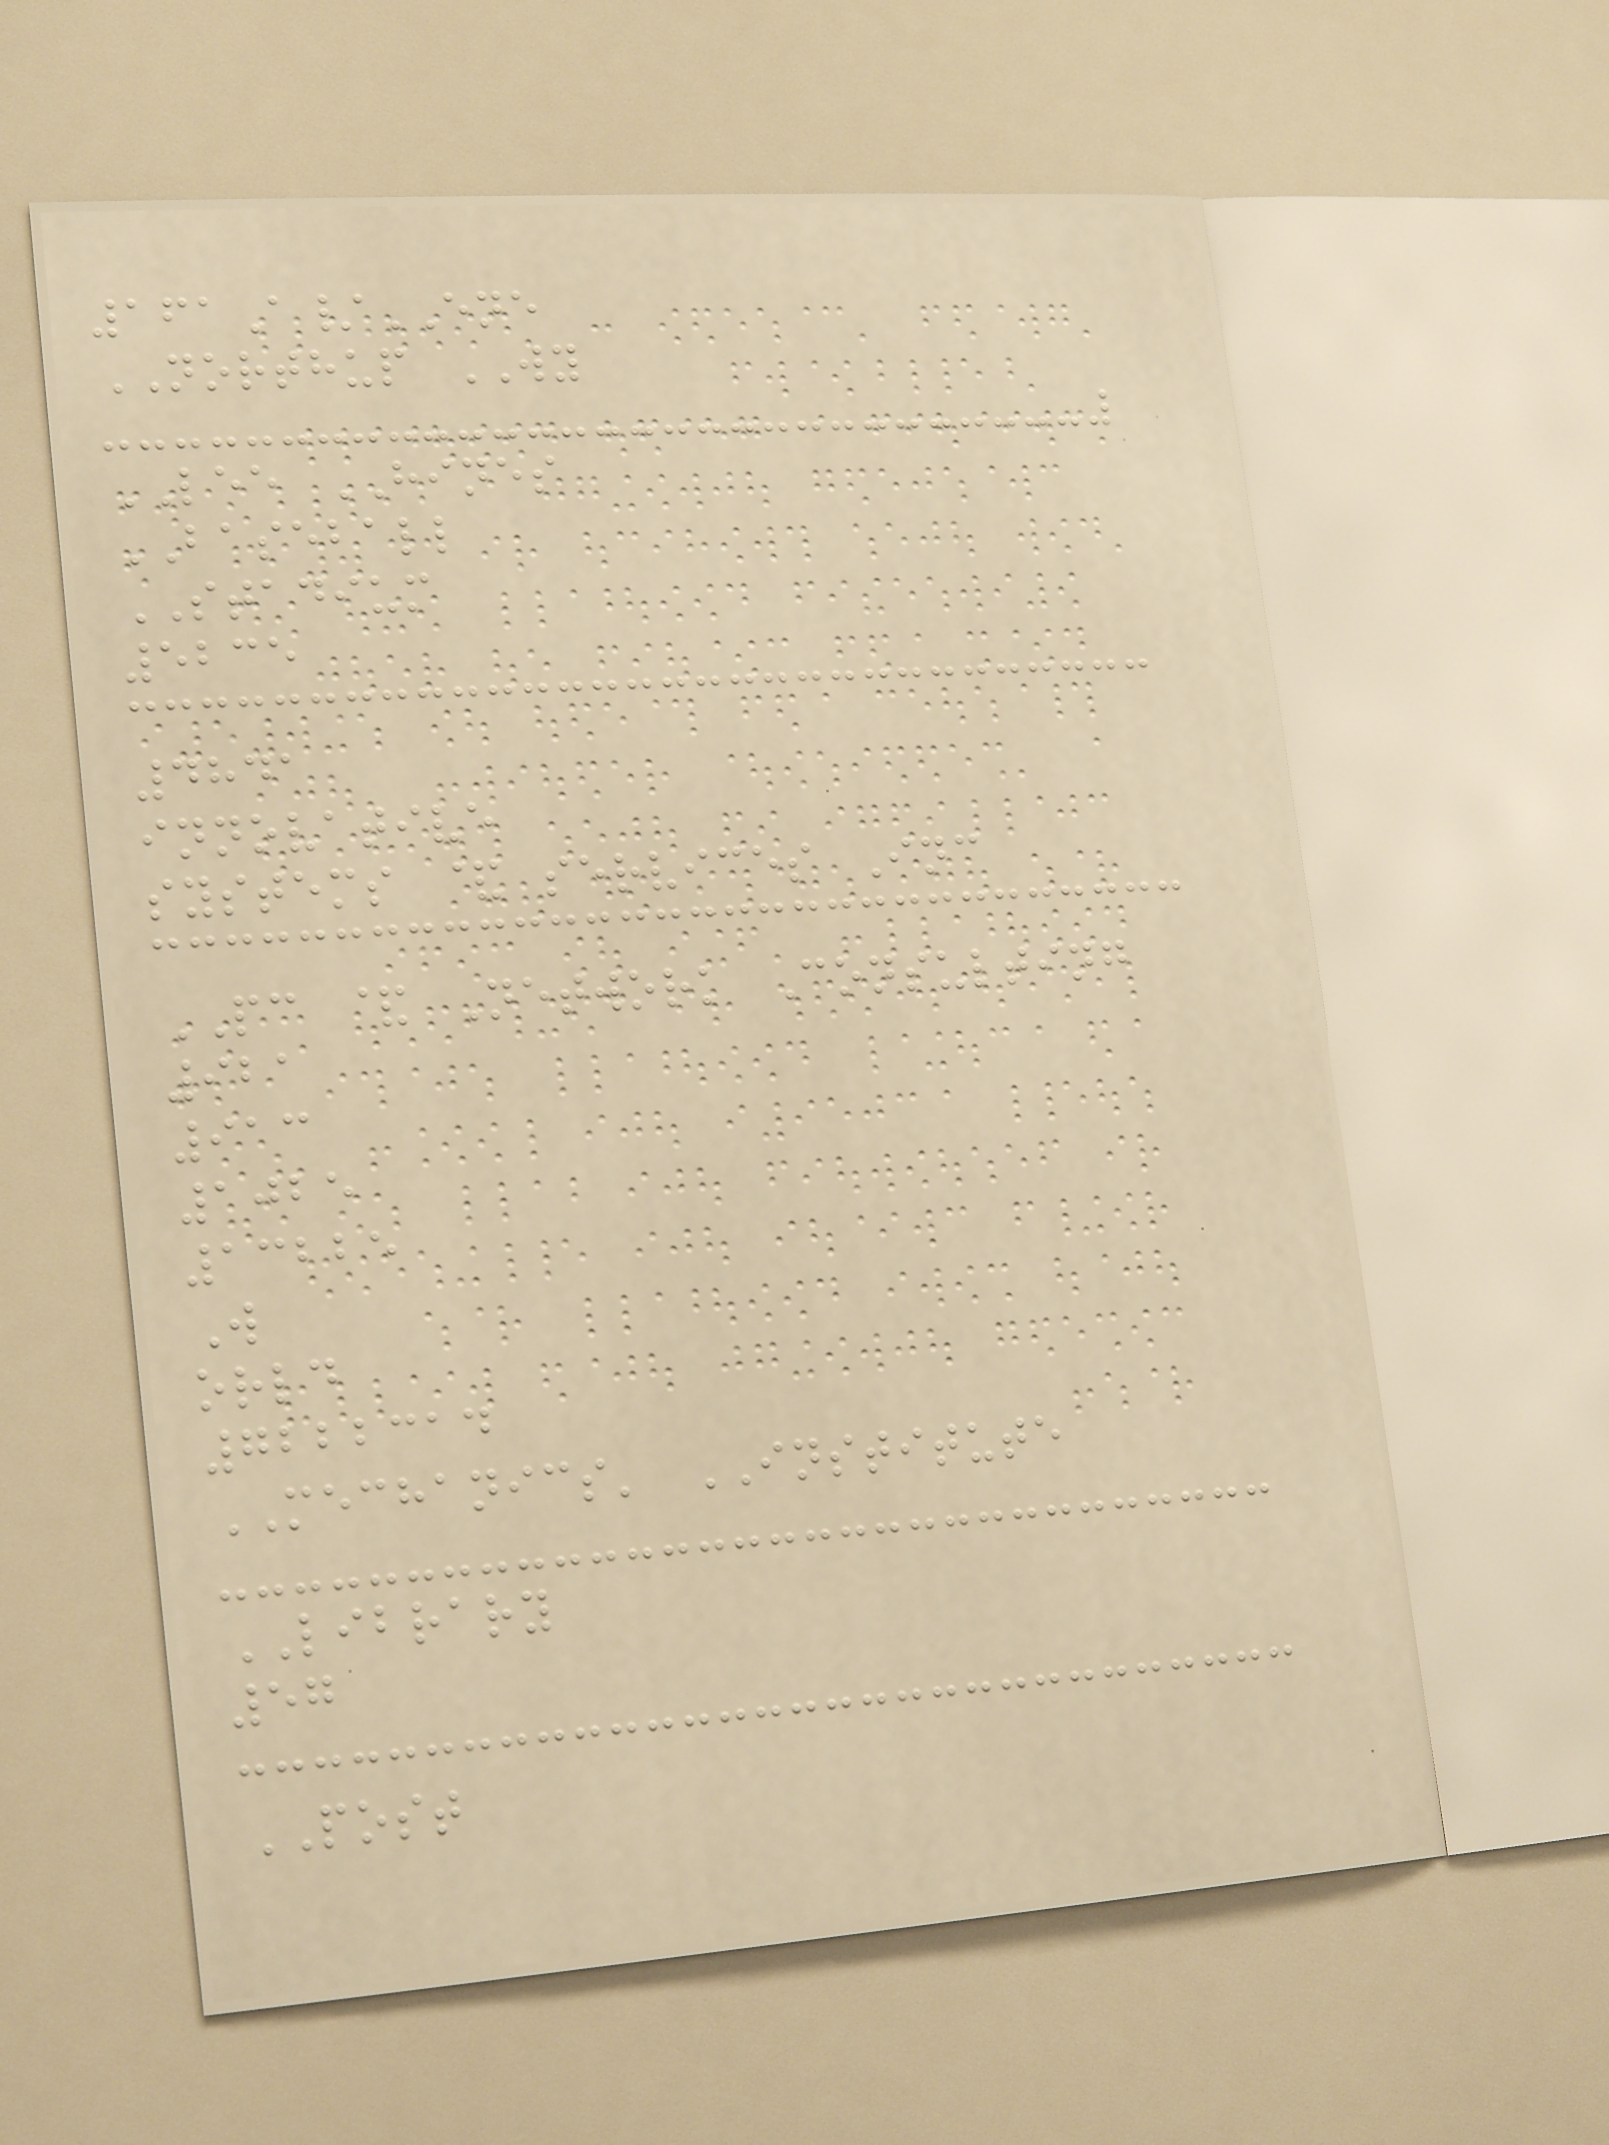161A/ENE
NORTHUP WY
LEE HINES
BASEBALL
STADIUM
5235
4841
innovative
systems & services Inc
PC & Network Consulting
921
913
1025
13225
W
orld
7222314
MECHANICS' INSTITUTE
LIBRARY
57
POST
